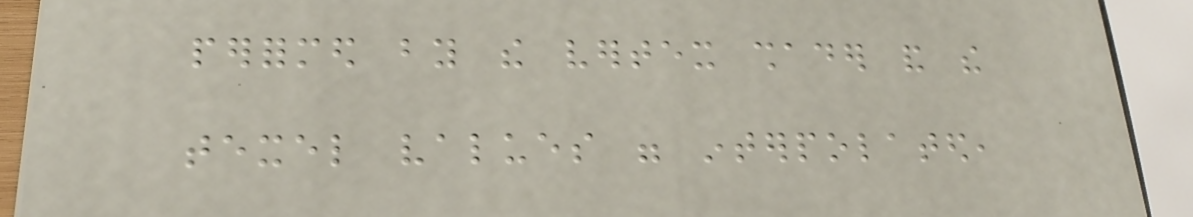performed by the vertex shader and the
texel values were interpolated,
